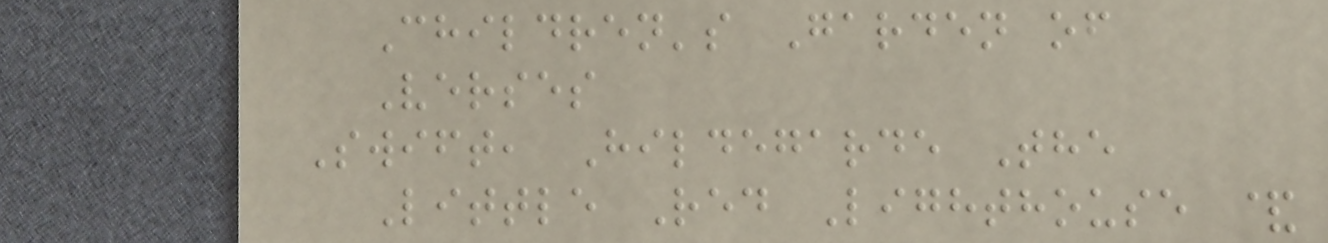Children's Garden of
Verses
Swift, Hildegarde The
Little Red Lighthouse &
